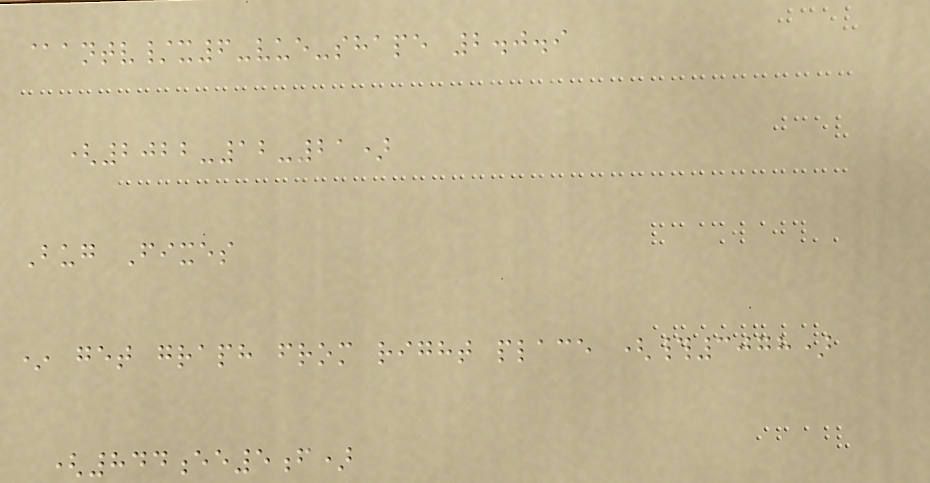@antv/x6-vue-shape 2.0.9
(2022-12-21)
Bug Fixes
* get graph from right place (#3078)
(844ee5f)
